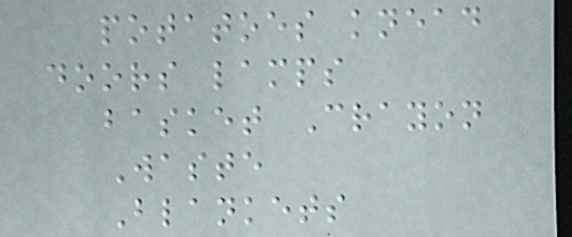potatoes knead
doors lamps
basket Crayon
Waste
Blankets
